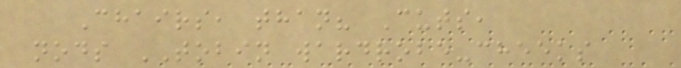Chairs, than? Cuts,
nods TOBIN wardrobe-cheeks
